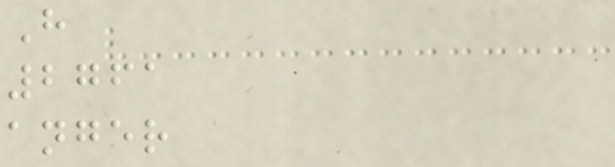H
2761
anger
